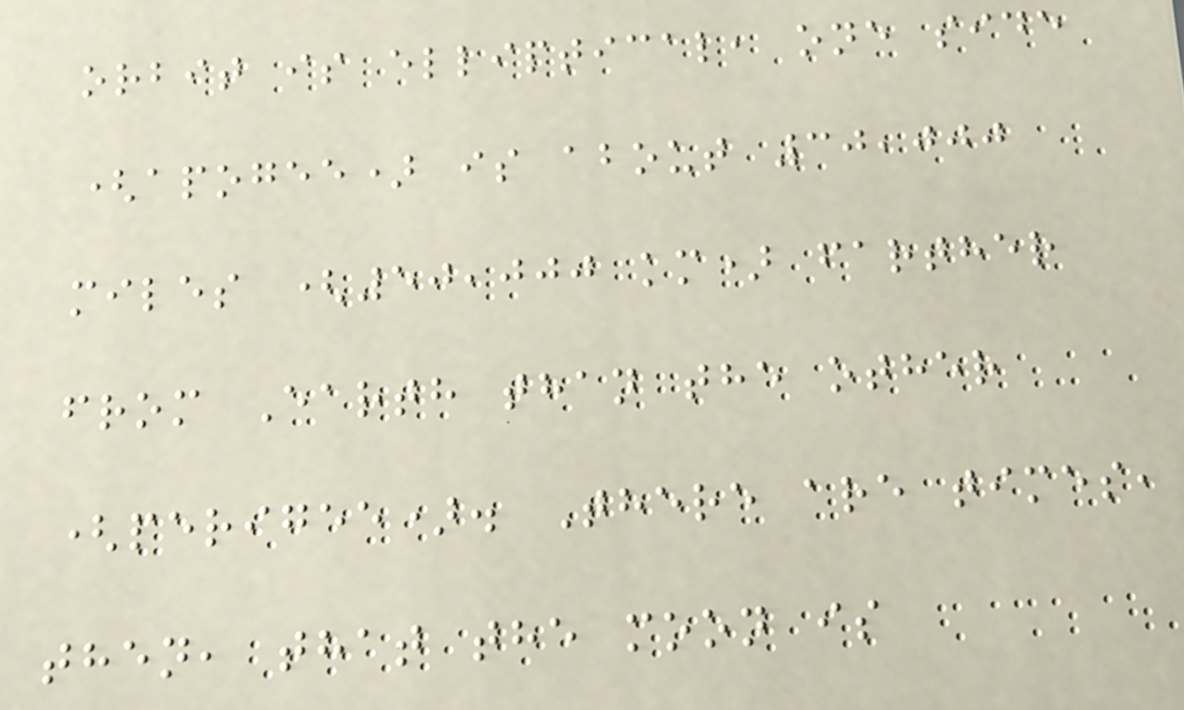orbit is elliptical, one side
(apogee) is about 30,000
miles (50,000 km) farther
from Earth than the other
(perigee). There are times,
then, that the moon is
